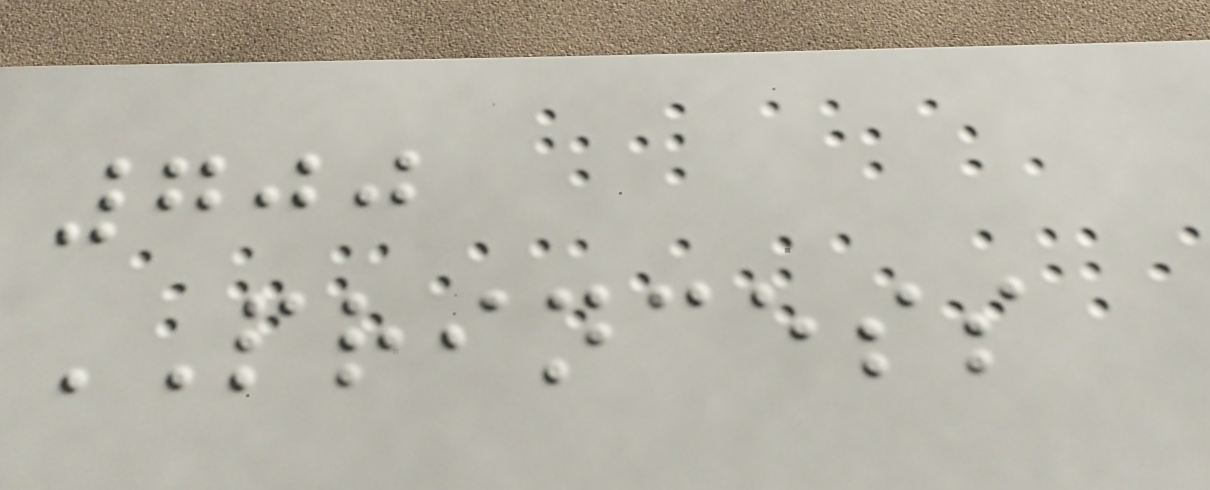700
PRINCESS
